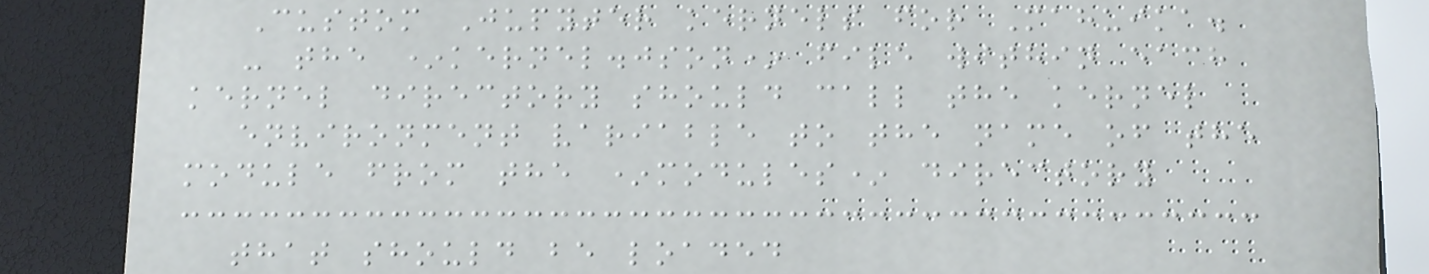Custom Jupyter kernels for Mahuika.
- the *kernel.json* file within each
kernel directory should call the kernel
environment variable to the name of the
module from the *modules* directory
that should be loaded
